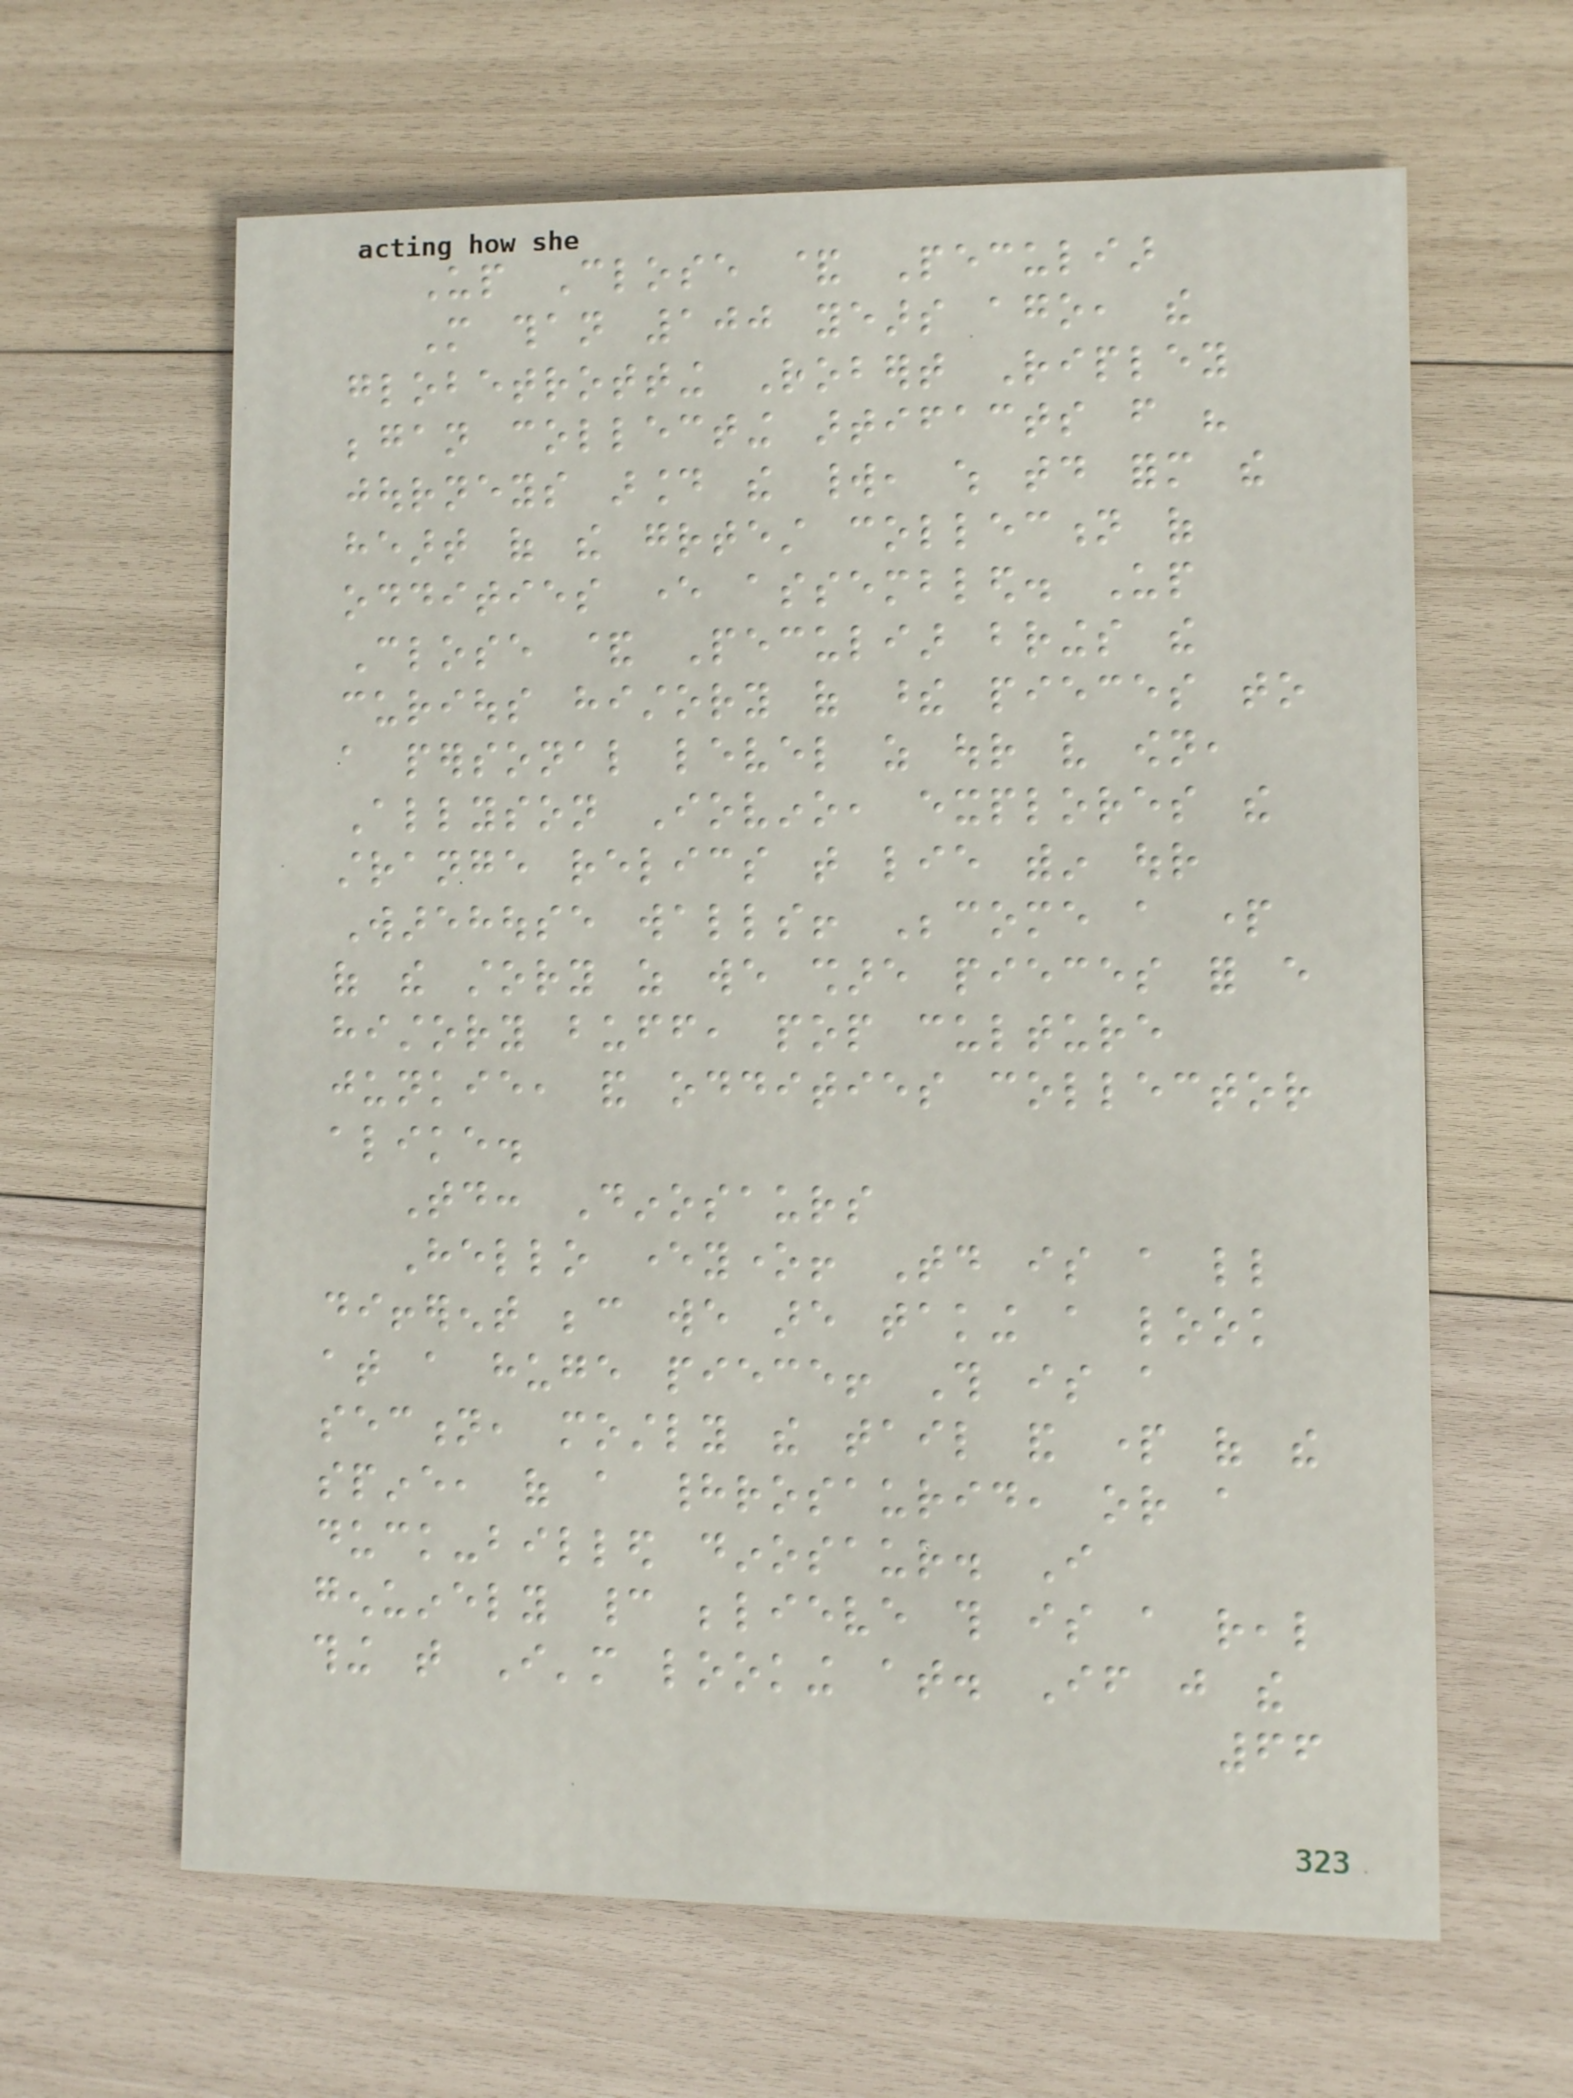Up Close & Peculiar
More than 100 years ago, the
globetrotting Robert Ripley
began collecting artifacts from his
journeys around the world, which today form the
heart of the greatest collection of
oddities ever assembled. Up
Close & Peculiar brings the
curious history of these pieces to
a personal level as our very own,
Allyson Iovino, explores the
strange relics that lie within our
Warehouse walls! Become a part
of the story as we share pieces for every
history buff, pop culture
junkie, and oddities collector
alike.
Today: Dinosaurs
Hello everyone! Today is a little
different because we are taking a look
at a huge piece! This is a
section, mostly the tail and part of the
spine, of a hadrosaurid, or a
duck-billed dinosaur. I
genuinely cannot believe this is a real
thing that I'm looking at. If just the
66
